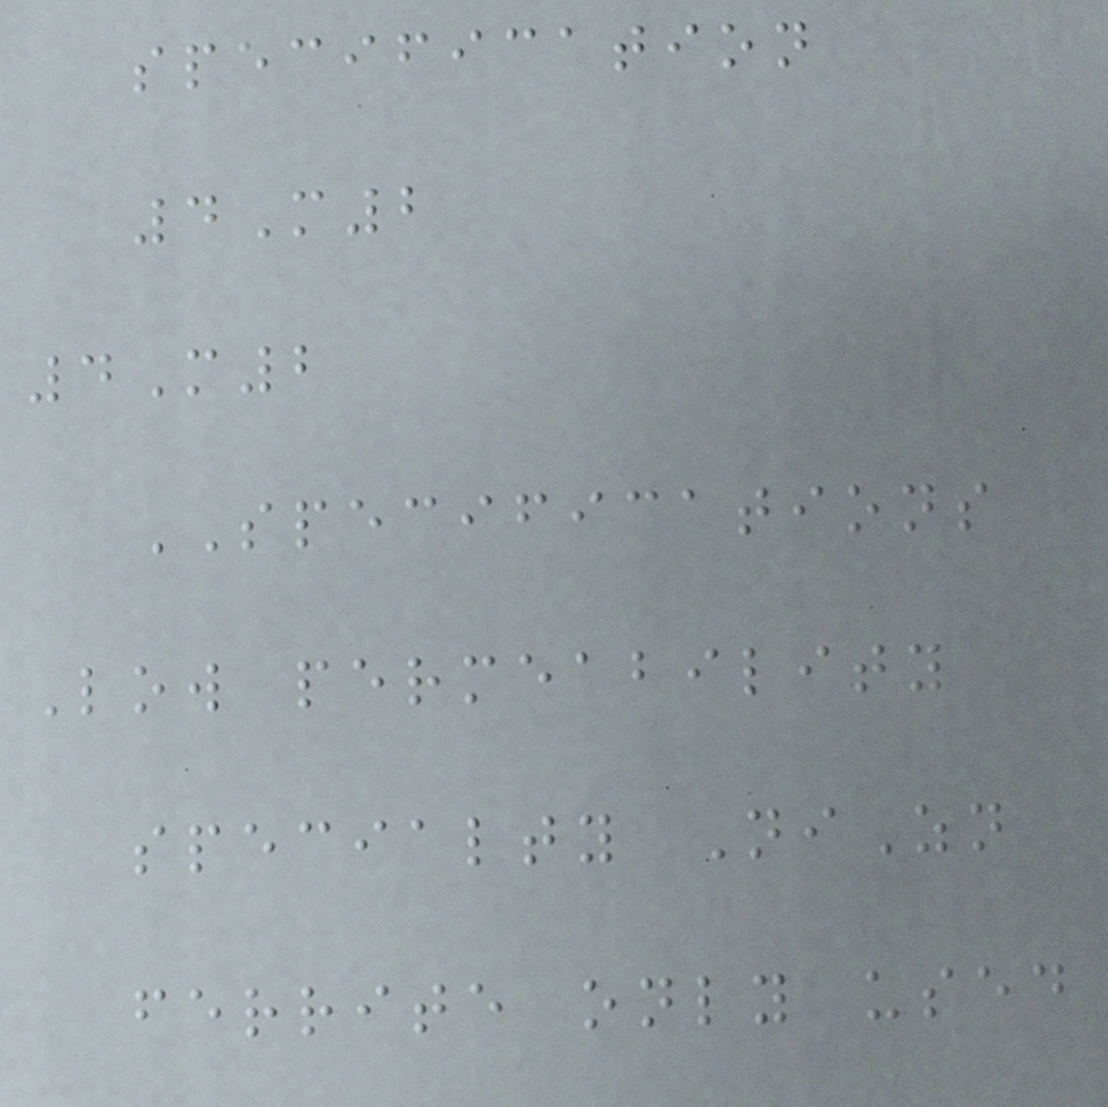specification
4M2
4M2
SPECIFICATIONS
Low permeability
specialty NiZn
ferrite only used
